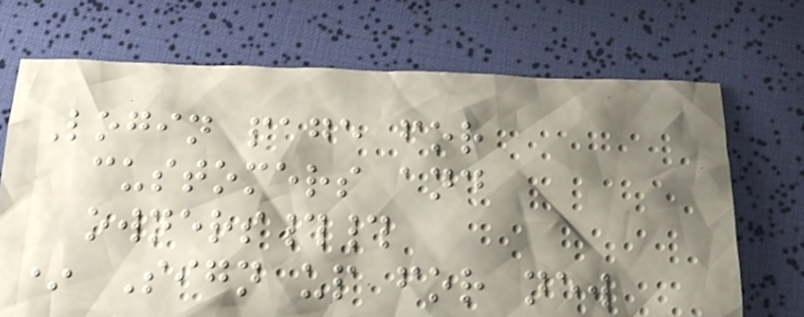Login page for
customers and
owners##
* Sign up for new
